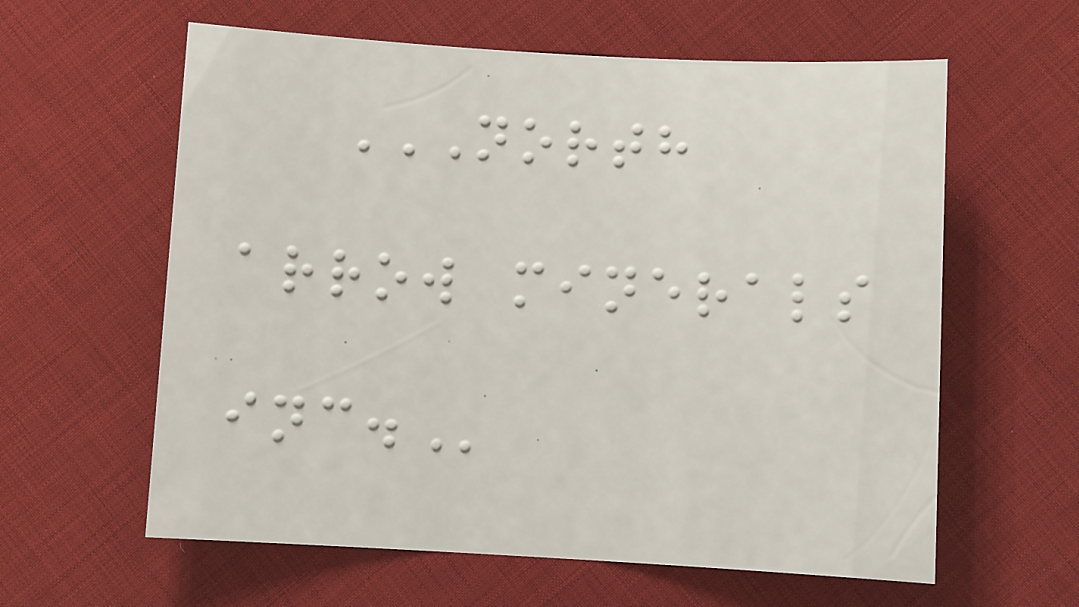NORTH
ARROW MINERALS
INC.
